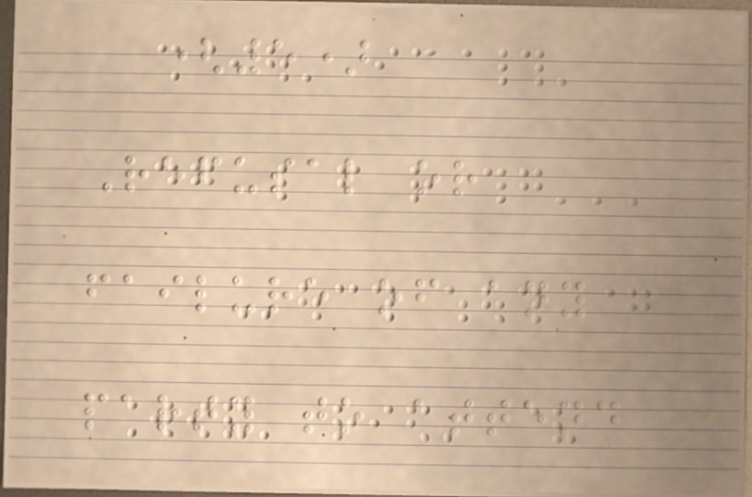(5)
Refusal or
failure of any
party to attend
